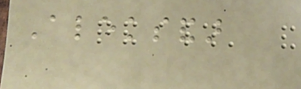Aleksandar
